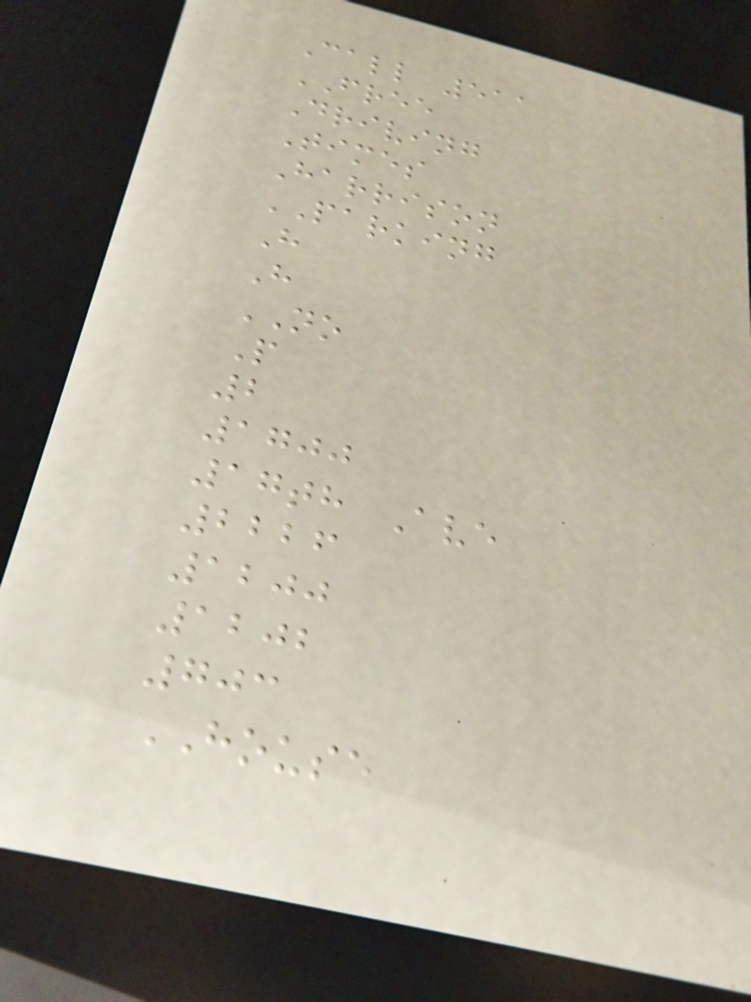Call 511
FREE
Driving
Times
Harrison
PARKING
H
H
NO
P
2
1700
17th Ave
2226
1200
1202
703
HOUSE
